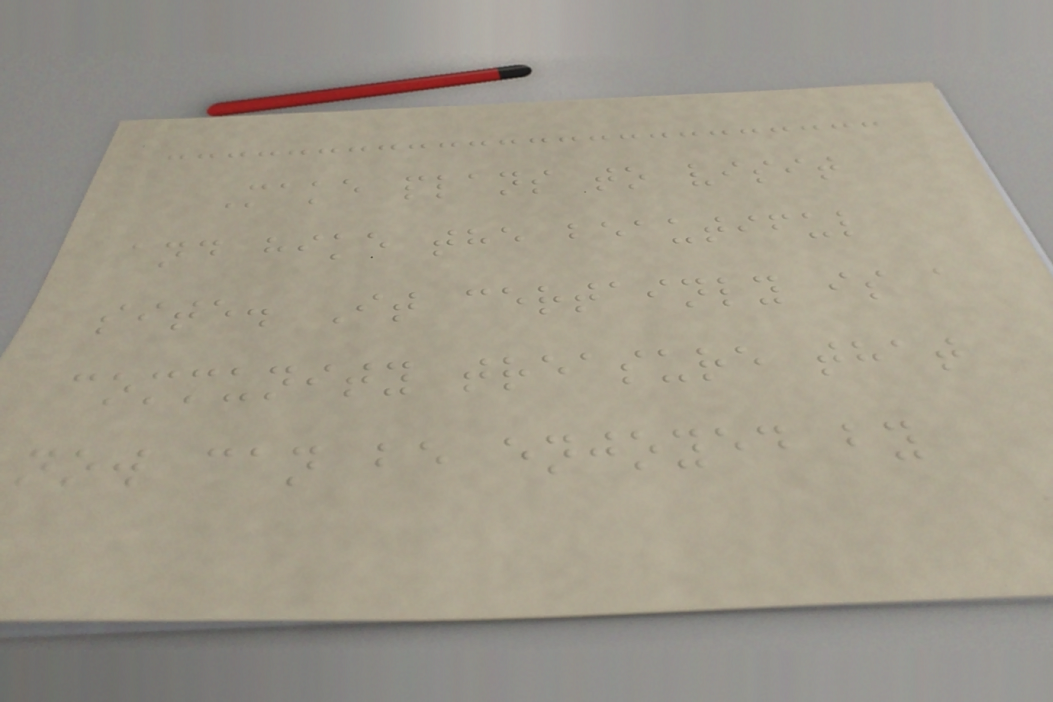Make plans to visit
and hike the beautiful
site. It certainly is a
community treasure that
now can be enjoyed by
